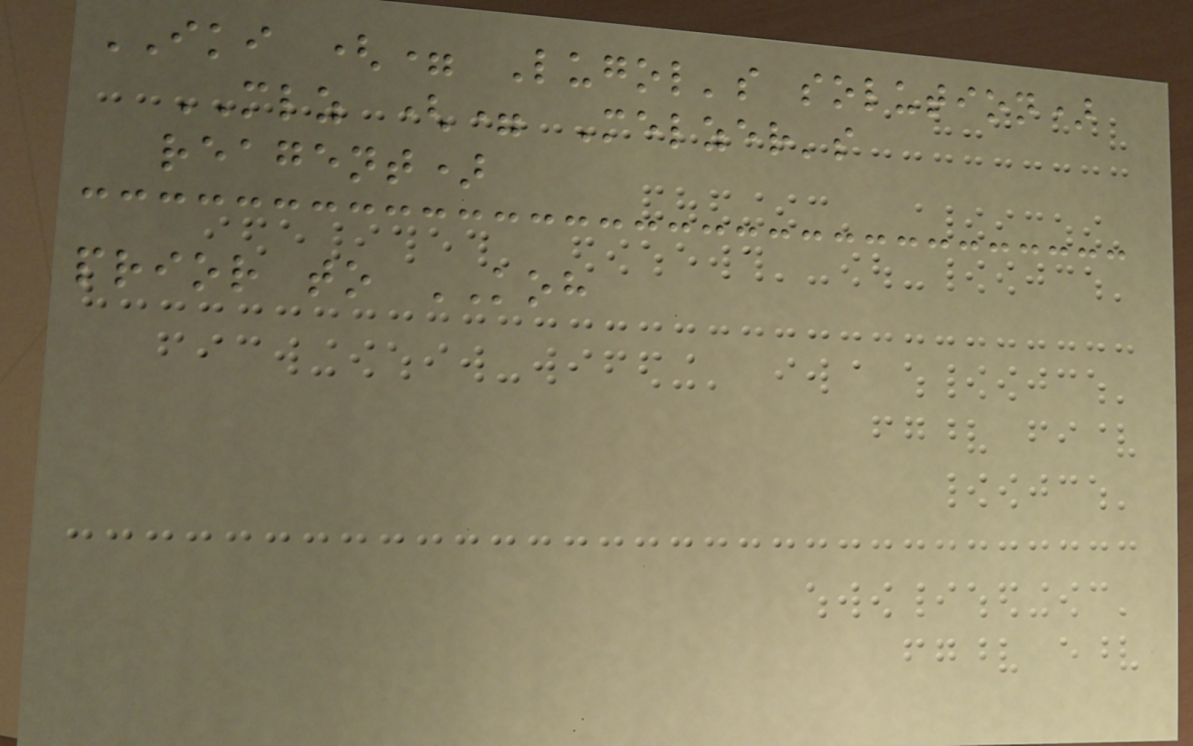IKI (= Lugol's solution)
MLZ (= Melzer's
reagent)
prior to KOH
